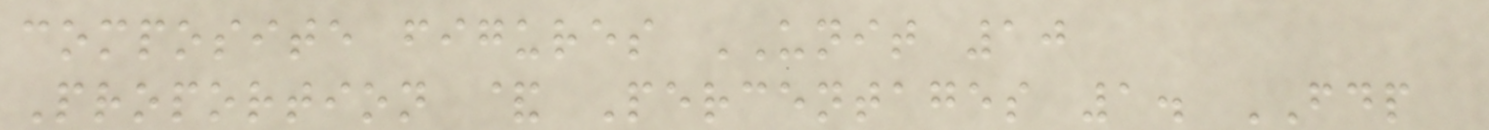composite figures UNIT 10
Proportion & Percentages 1. FDP
